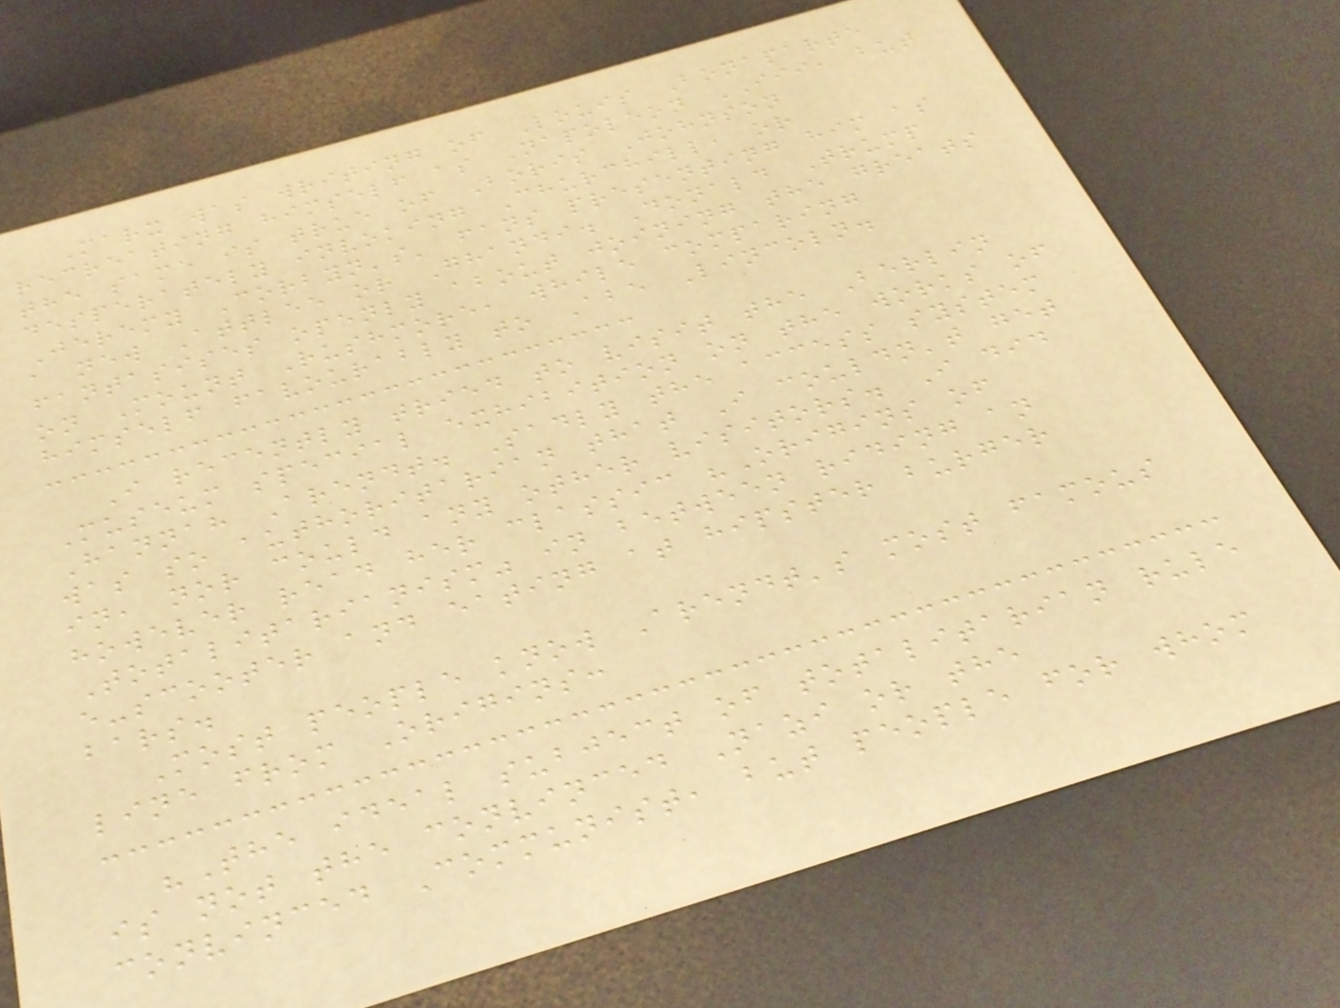Marx was writing of Louis Bonaparte
recreating himself as Napoleon III, but
the same is true of Boris Johnson
desperately invoking Churchill, or
Jeremy Corbyn's' fans presenting him as
a new Attlee or Ghandi. Donald Trump
fantasises openly about joining the greats
on Mount Rushmore, while comparing
himself favourably to Abe Lincoln.
I recently tried to visit the Berlin
Museum special exhibition on the works of
Hannah Arendt. Sadly the access system
was so authoritarian that I couldn't get
in, nor could any other visitors. I did
however read her classic "Origins of
Totalitarianism" in between riding an
e-scooter and eating at hipster burger
bars.
Most people know Arendt's most famous
line from Origins:
"The ideal subject of totalitarian rule
is not the convinced Nazi or the
convinced Communist, but people for whom
